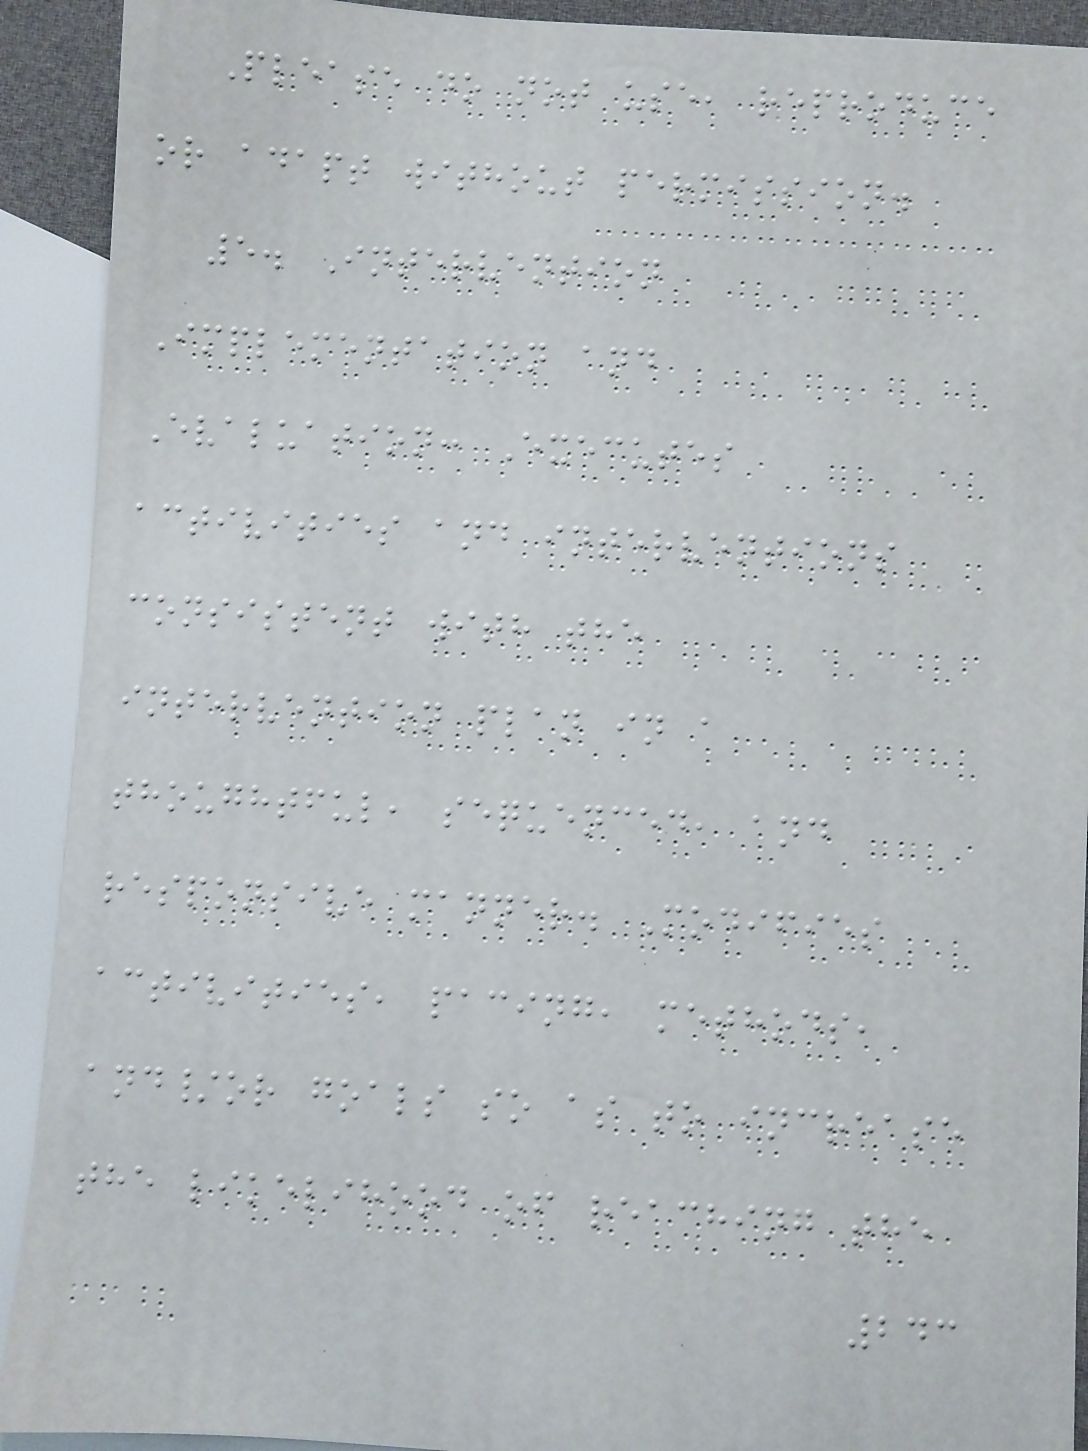Please do not use, reproduce
or adapt without permission.
5. Intervention
Implementation and
Evaluation: Executes
activities and interventions
consistent with the
intervention plan in a
thoughtful, sequenced, and
responsive manner. Modifies
activities, pacing, methods,
and/or goals so as to increase
the likelihood of reaching the
243
